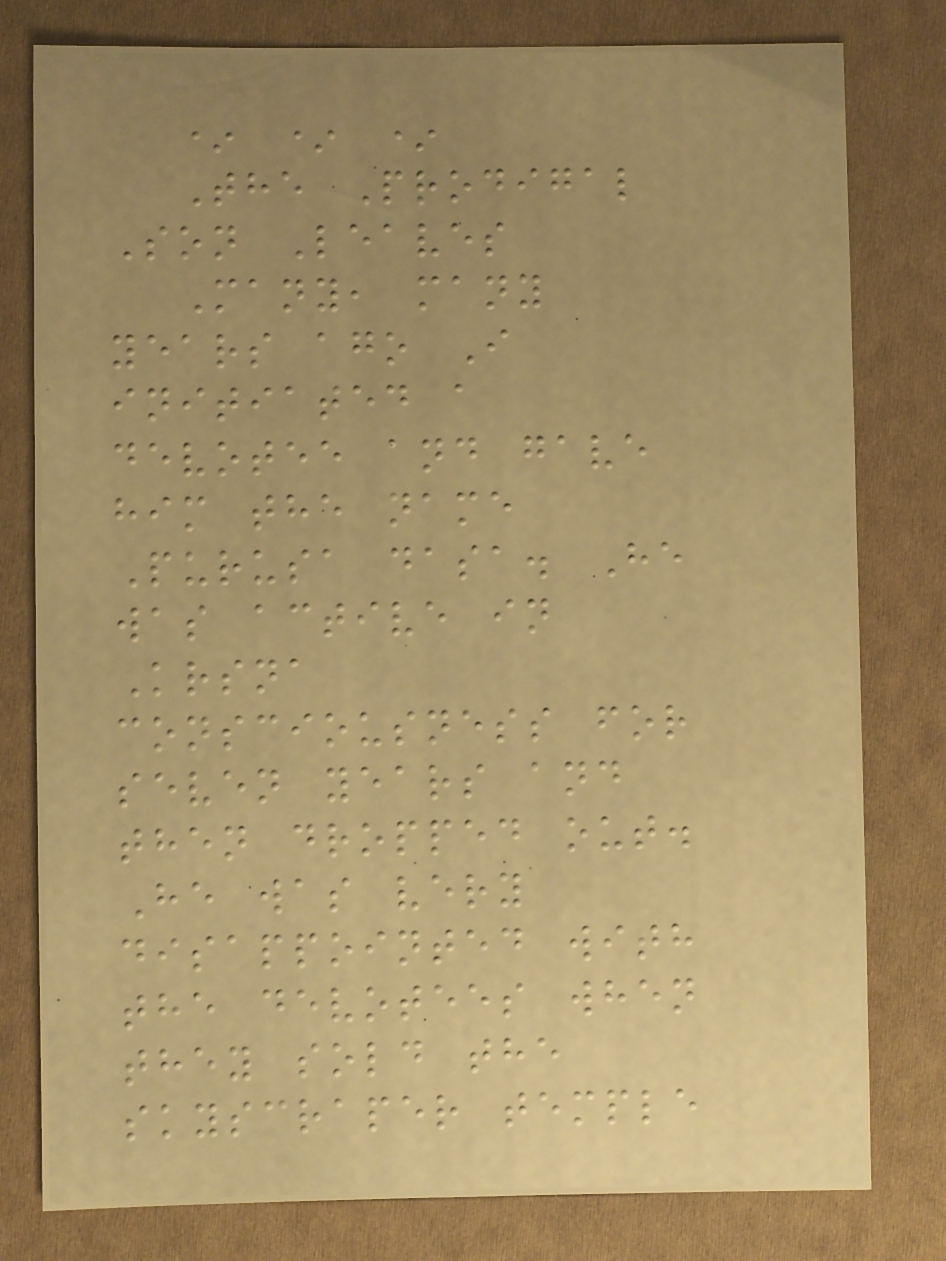* * *
The Prodigal
Son Leaves
Many, many
years ago I
initiated a
devotee and gave
him the name
Purusa dasa. He
was active in
Krsna
consciousness for
seven years and
then dropped out.
He was very
disappointed with
the devotees when
they sold the
skyscraper temple
